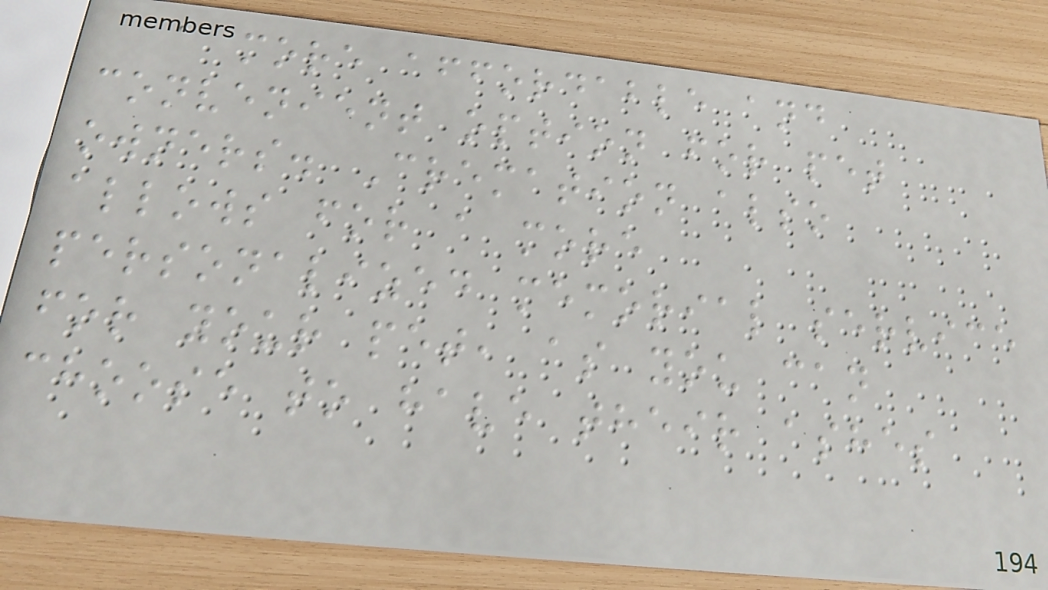a more affordable and
convenient option for pet
owners. Cremation also
allows for a more
personalized memorial service
for your pet, as you can
choose to have their ashes
